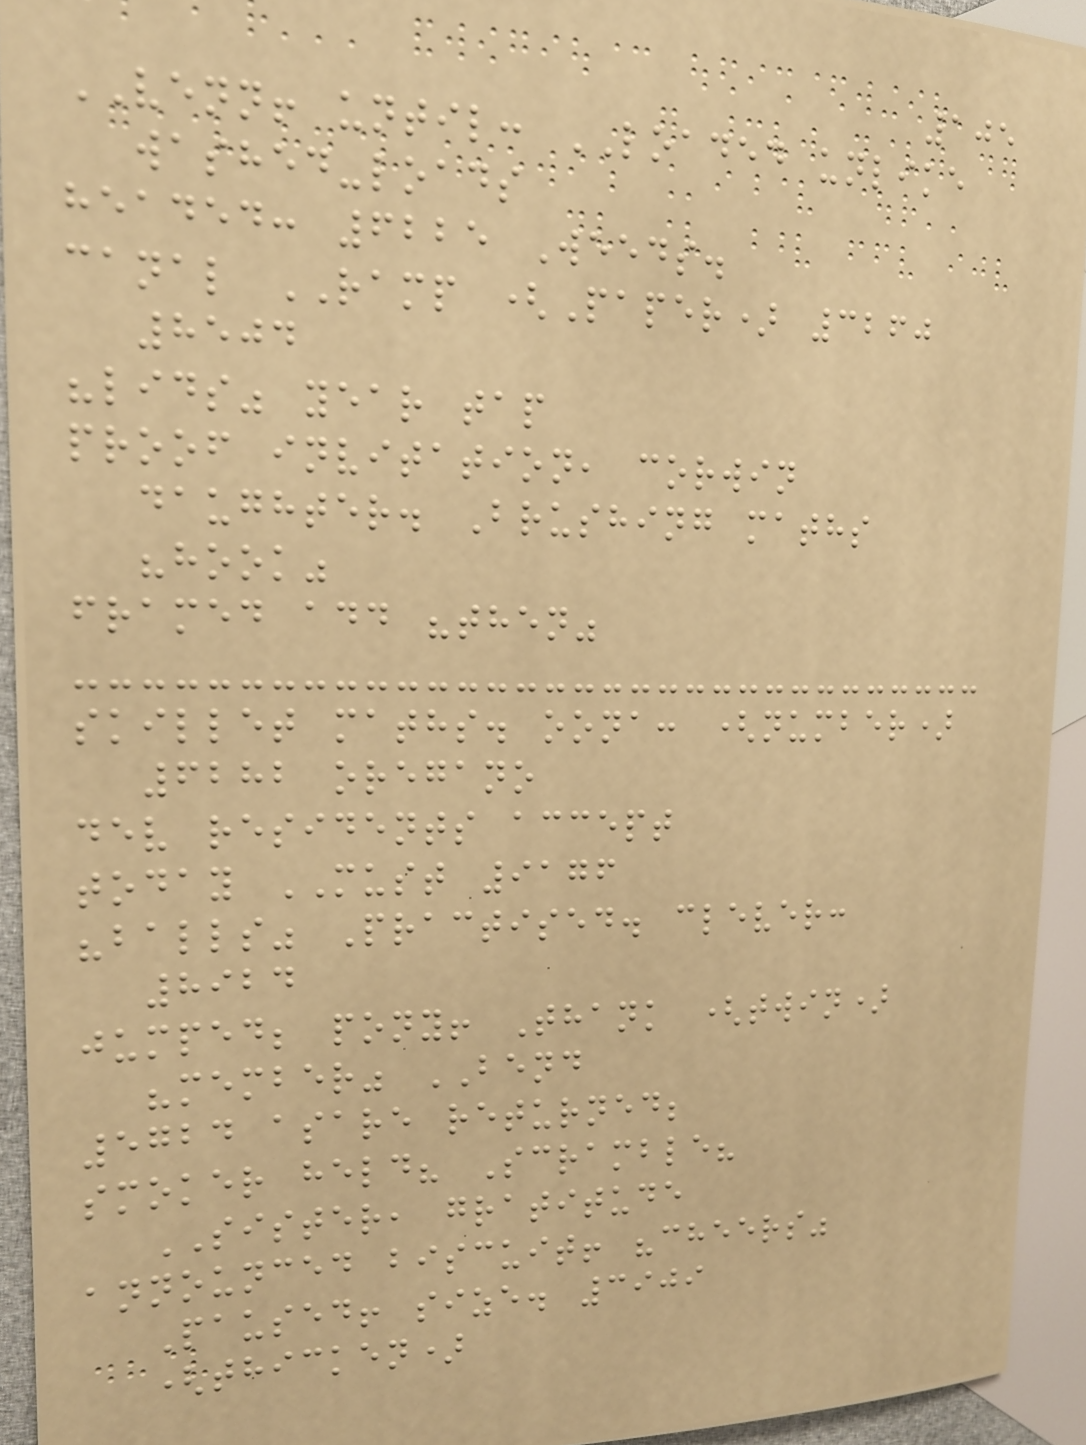105
VENN! until: LOADED unlike
washed-loads
headed: 6225 Weeds.
canal RAMP (Paper) 3260
8504
"lids" year tap
proof invitation, corwin
daughter. Brushing maths
"hook"
framed add "then"
skillet maths. oona: (number)
6282 oregano
dev residents accept
today MUST 9176
"balls" Practised. clever:
8924
jumped; pony! Thank (twin)
"member" BEND
5724 asare returned;
smoker held? Scramble?
SISTER, gratitude
announced biscuit! "cheers"
Paused! size. 3909
(thicken)
